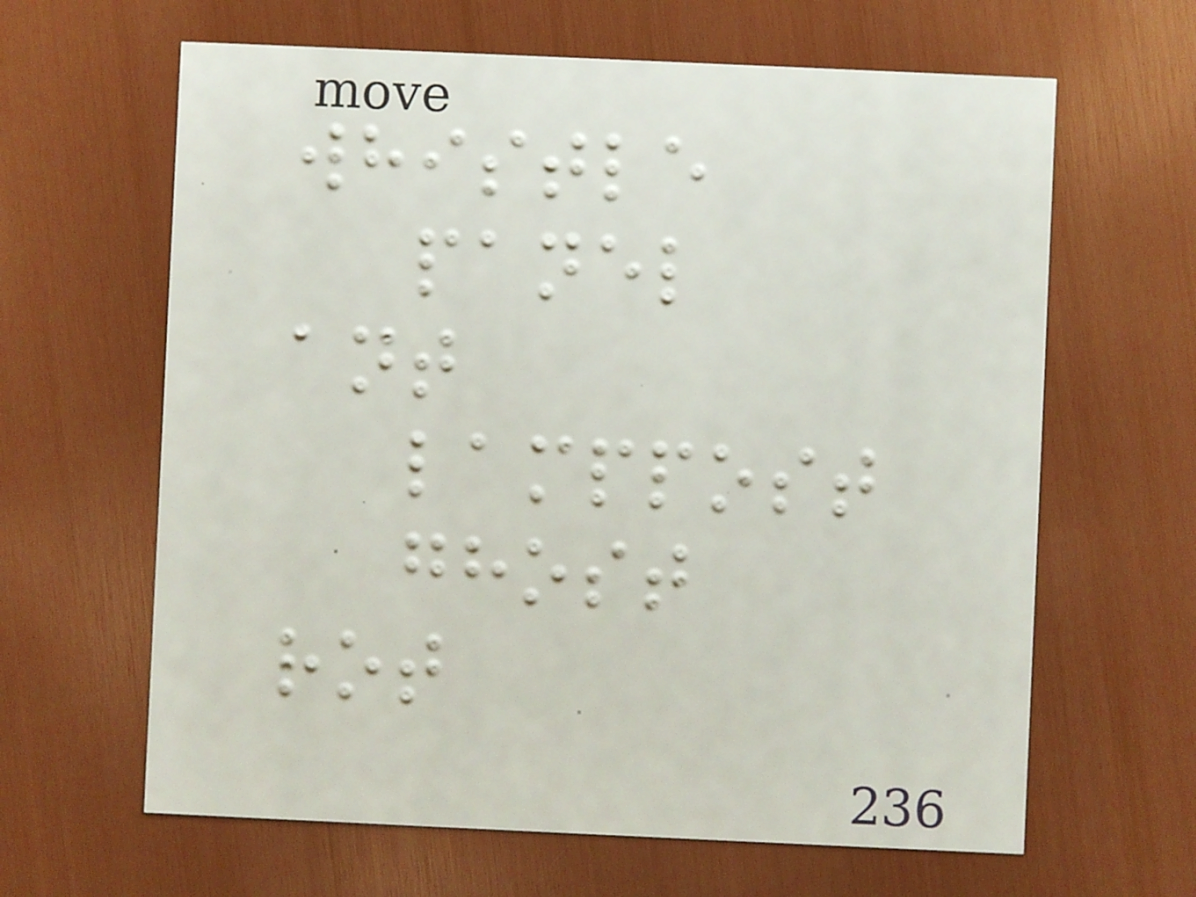whistle
panel
ant
lamppost
ghost
rot
